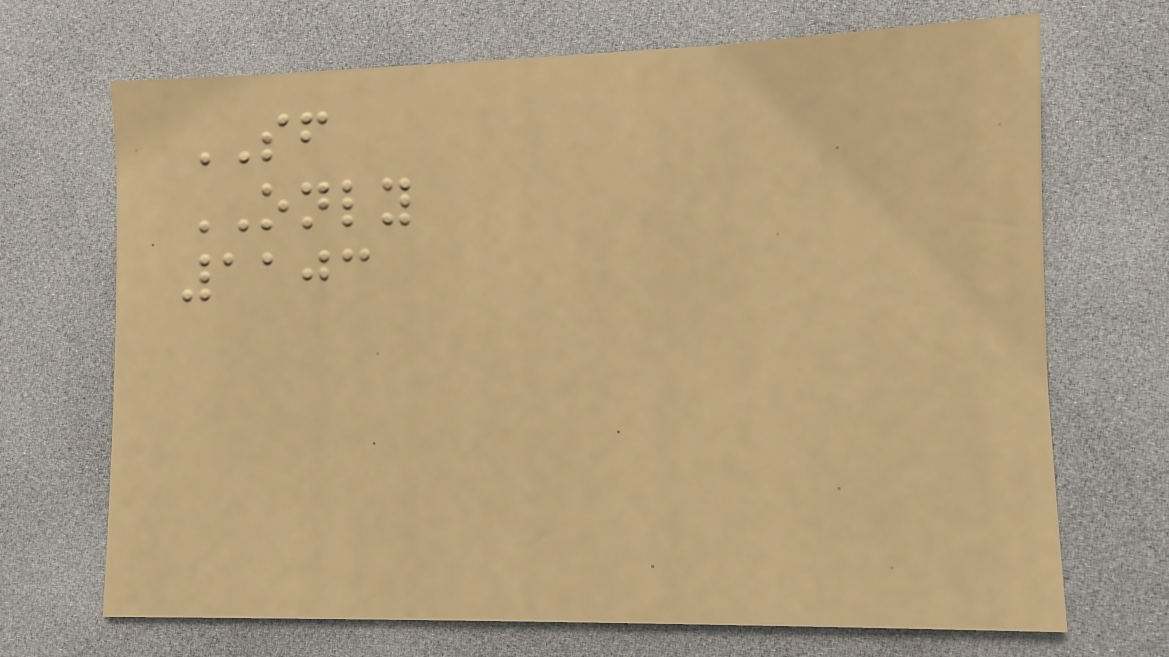SF
ONLY
1103
